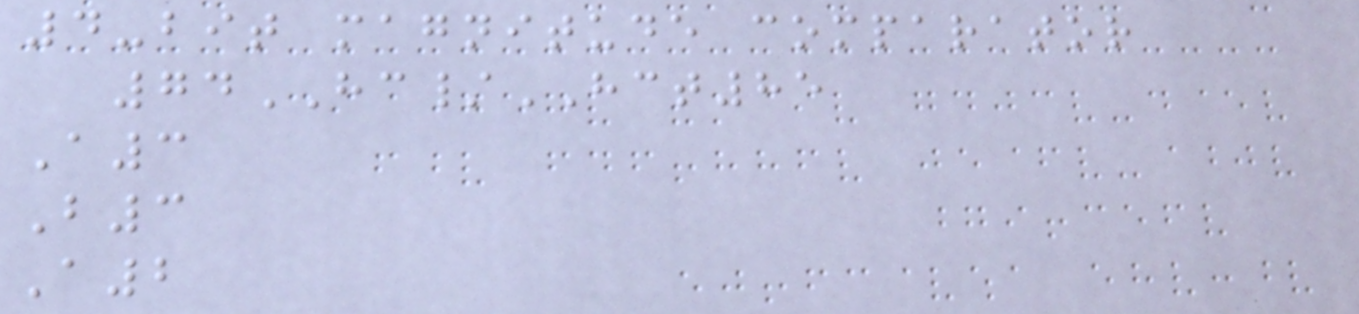4-bit magnitude comparator
74HC/HCT85
A3
B3
A2
